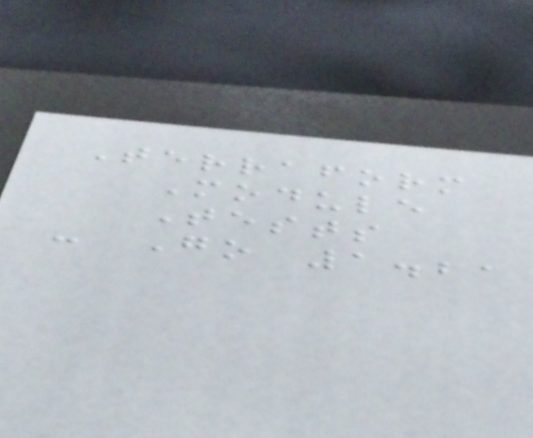Terraform
Module
Tests
- Go 1.21
